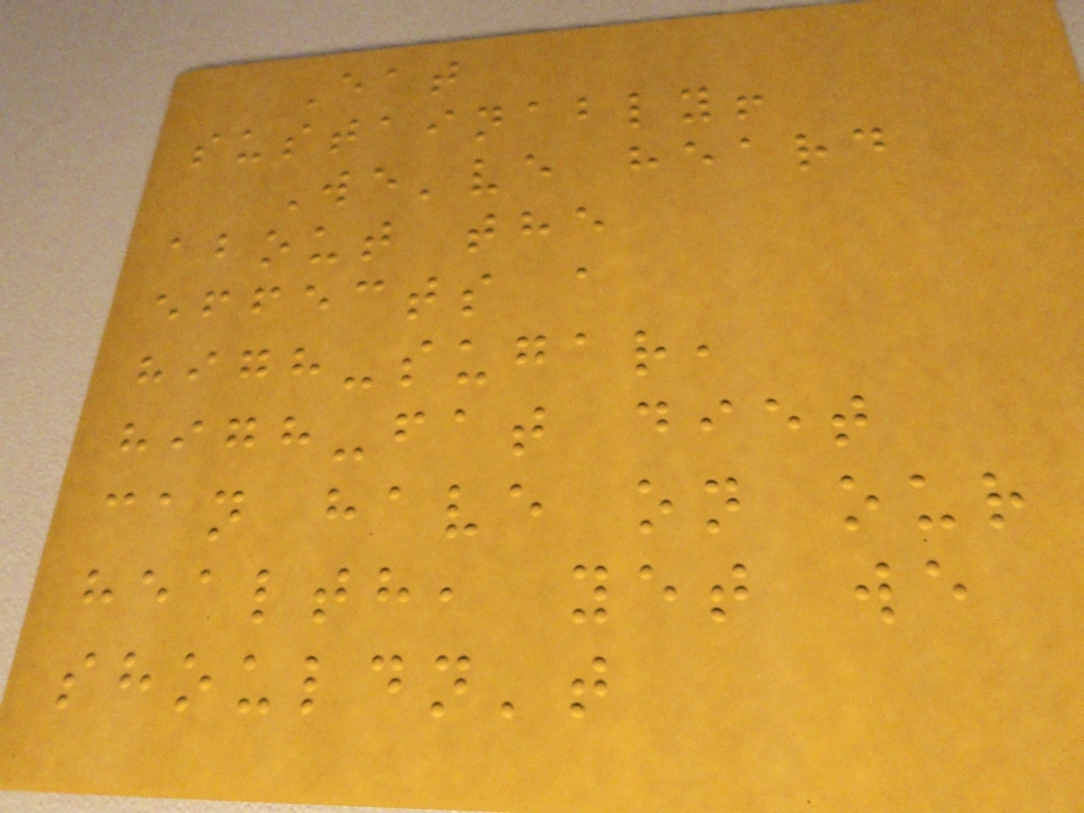Eat
sustainably!
We've heard
about the
effects a
high-sugar,
high-fat diet
can have on our
health, yet we
shouldn't
